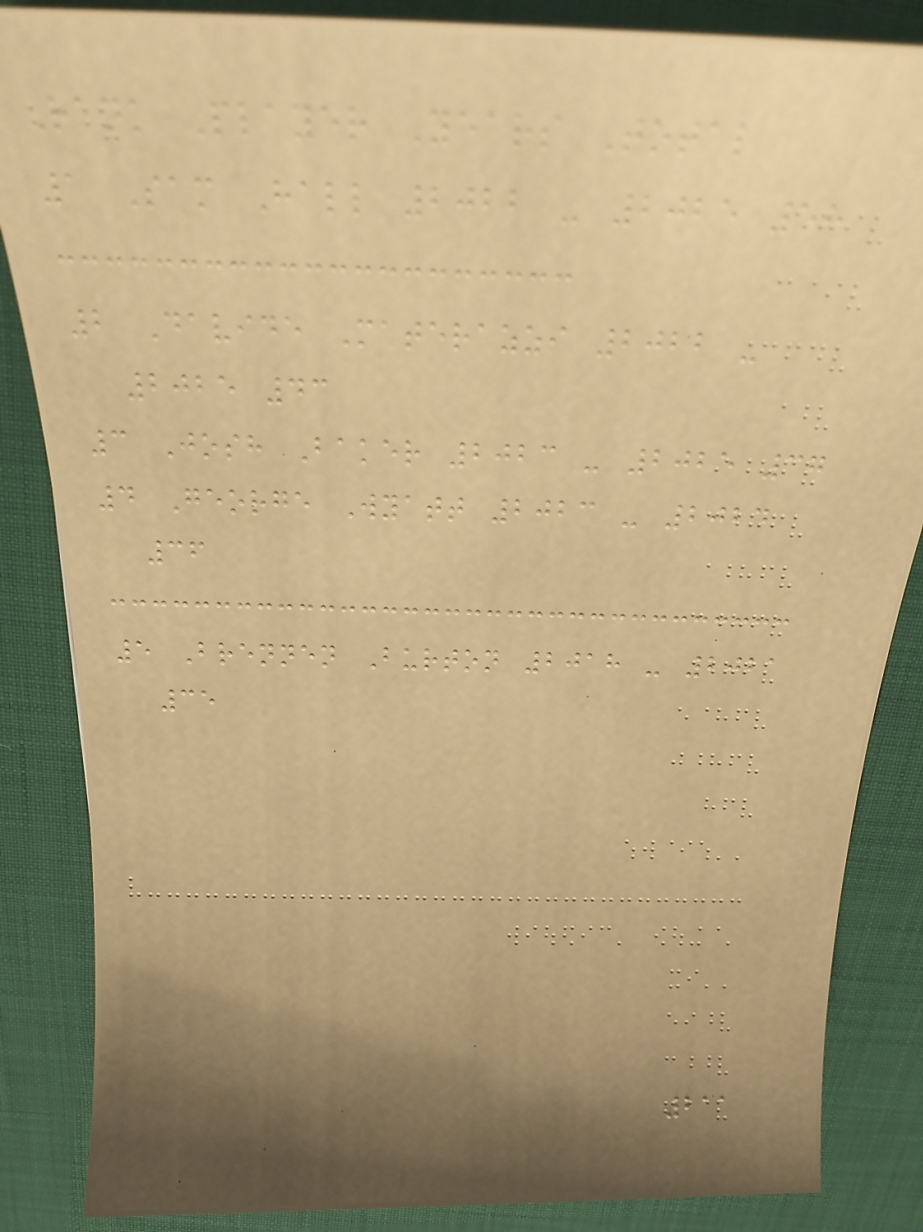Rank Player Years Total
1 Sam Hall 2022 - 2025 58
2 Davide Materazzi 2022 -
2025 43
3 Josh Baker 2023 - 2025 37
4 George Wyatt 2023 - 2024
36
5 Brennen Burton 2018 - 2021
35
211
